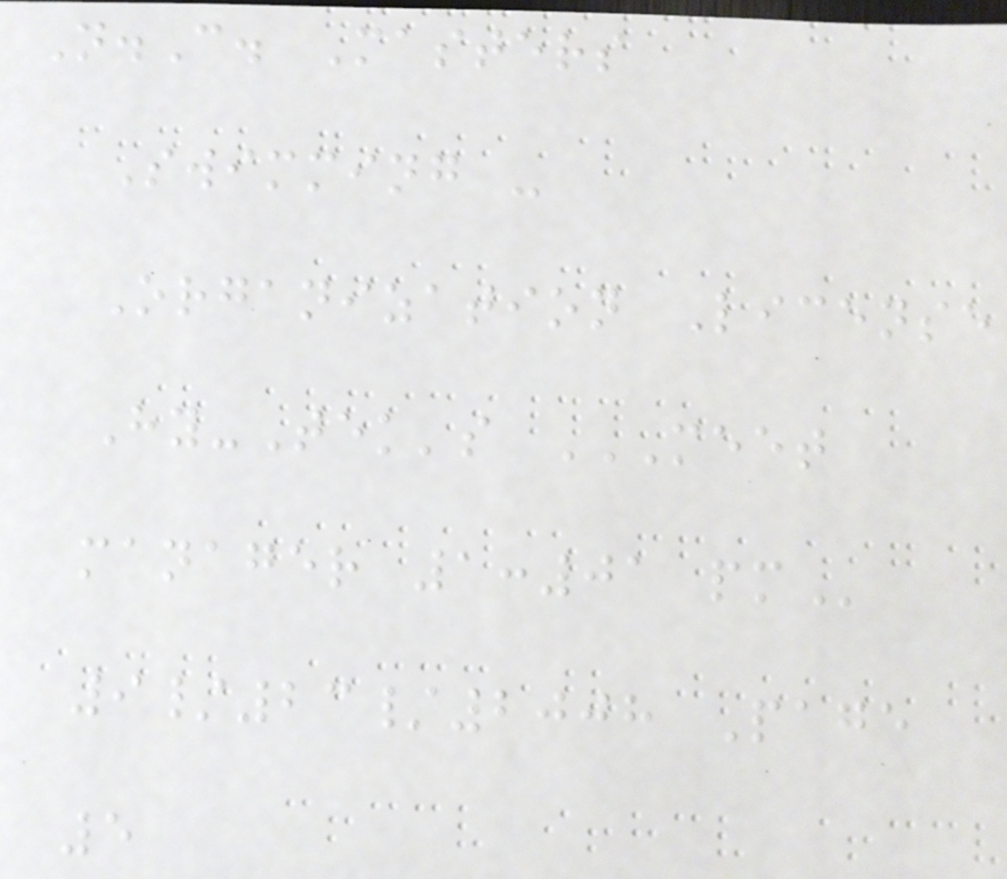N.C. Masters
Swimming -
Organization License
Hy-Tek's MEET
MANAGER 1:01 PM
9/23/2008 Page
5
